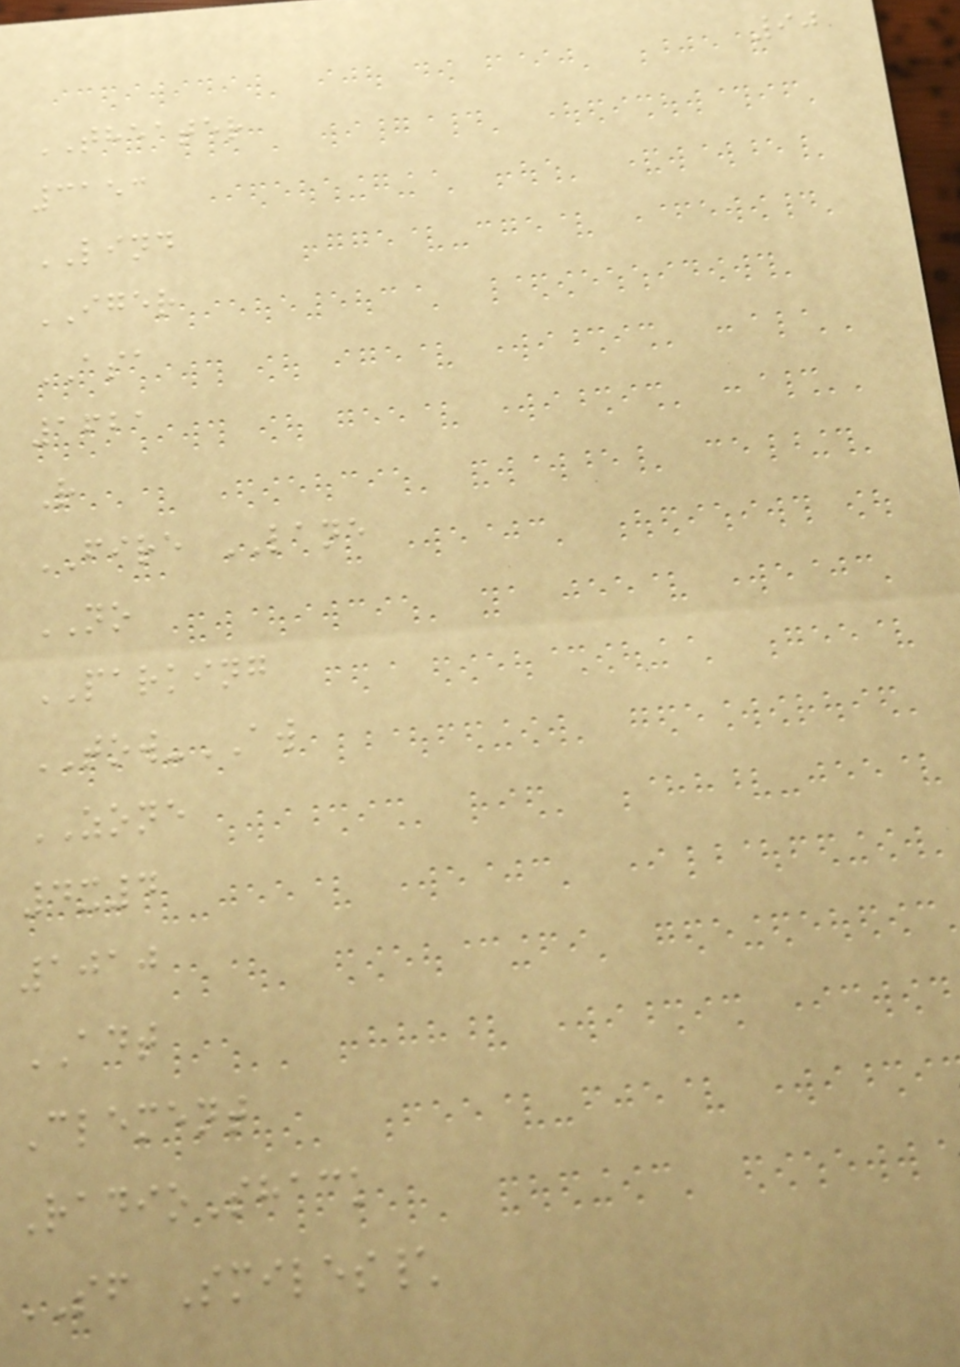90
THEATER
3153
LIND
IGER
ASA
1621
R
FIRE LANE
NO
PARKING
TOW-AW
ZONE
4x4
1010
ADT
Clement
RadioShack
SF Smiles\
